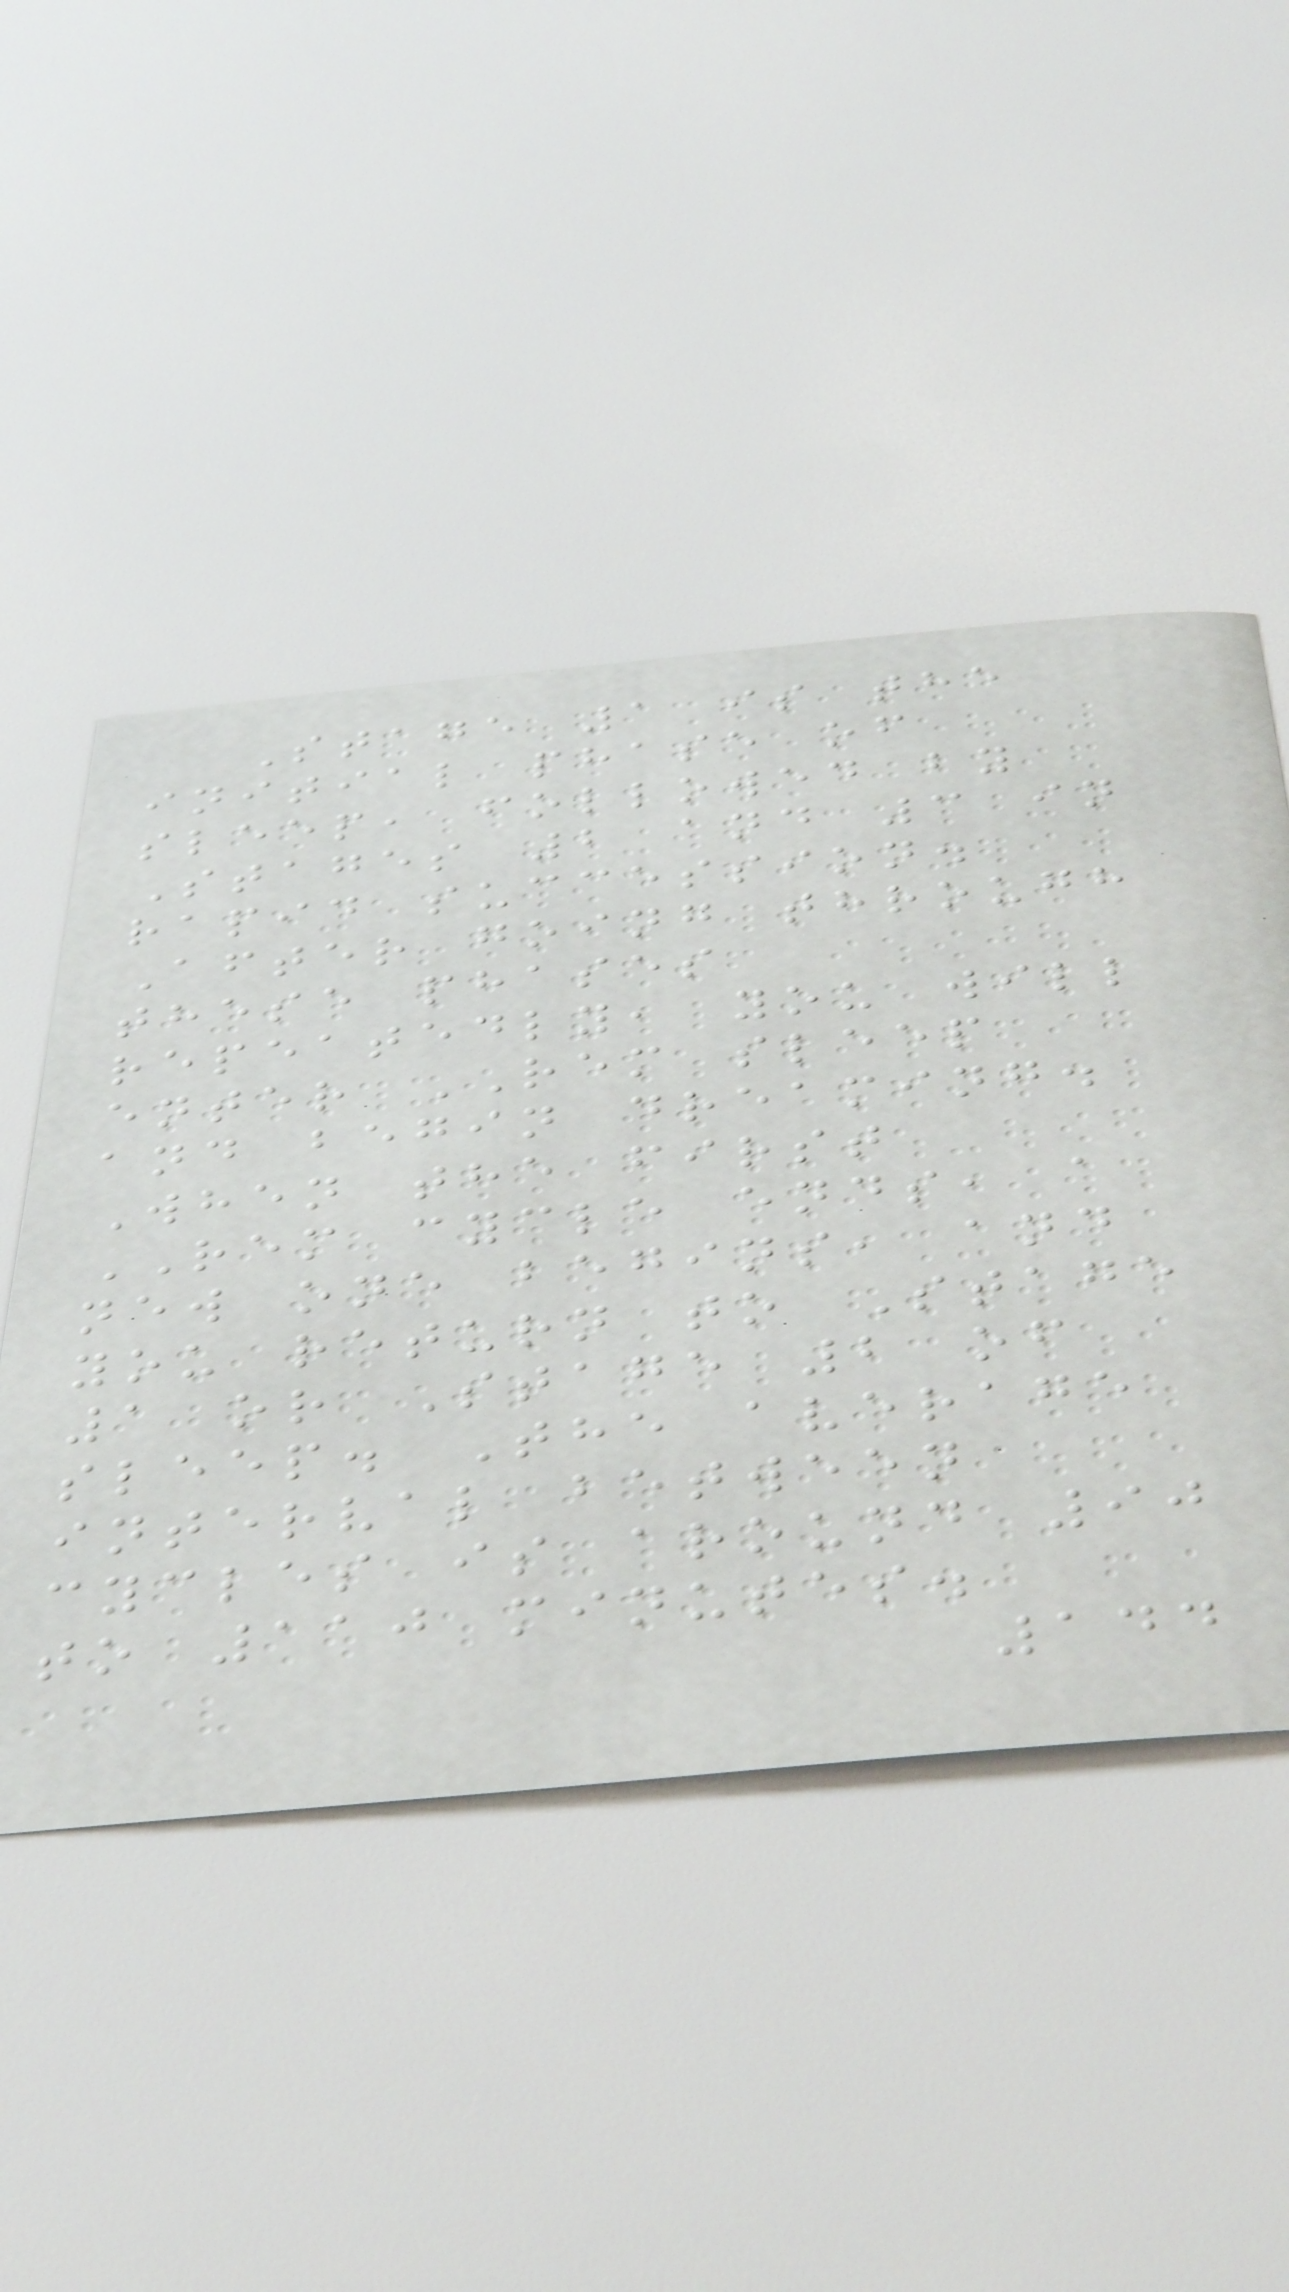Stage 1 is the
initial phase of
sleep, followed by
Stages 2 and 3 in
rapid succession.
After going through
these phases
repeatedly, you will
enter REM sleep
and begin dreaming.
When the first
REM cycle ends, a
new one begins, and
you return to Stage
1 or Stage 2 of
sleep. The average
interval between
cycles is around 90
to 110 minutes.
144
